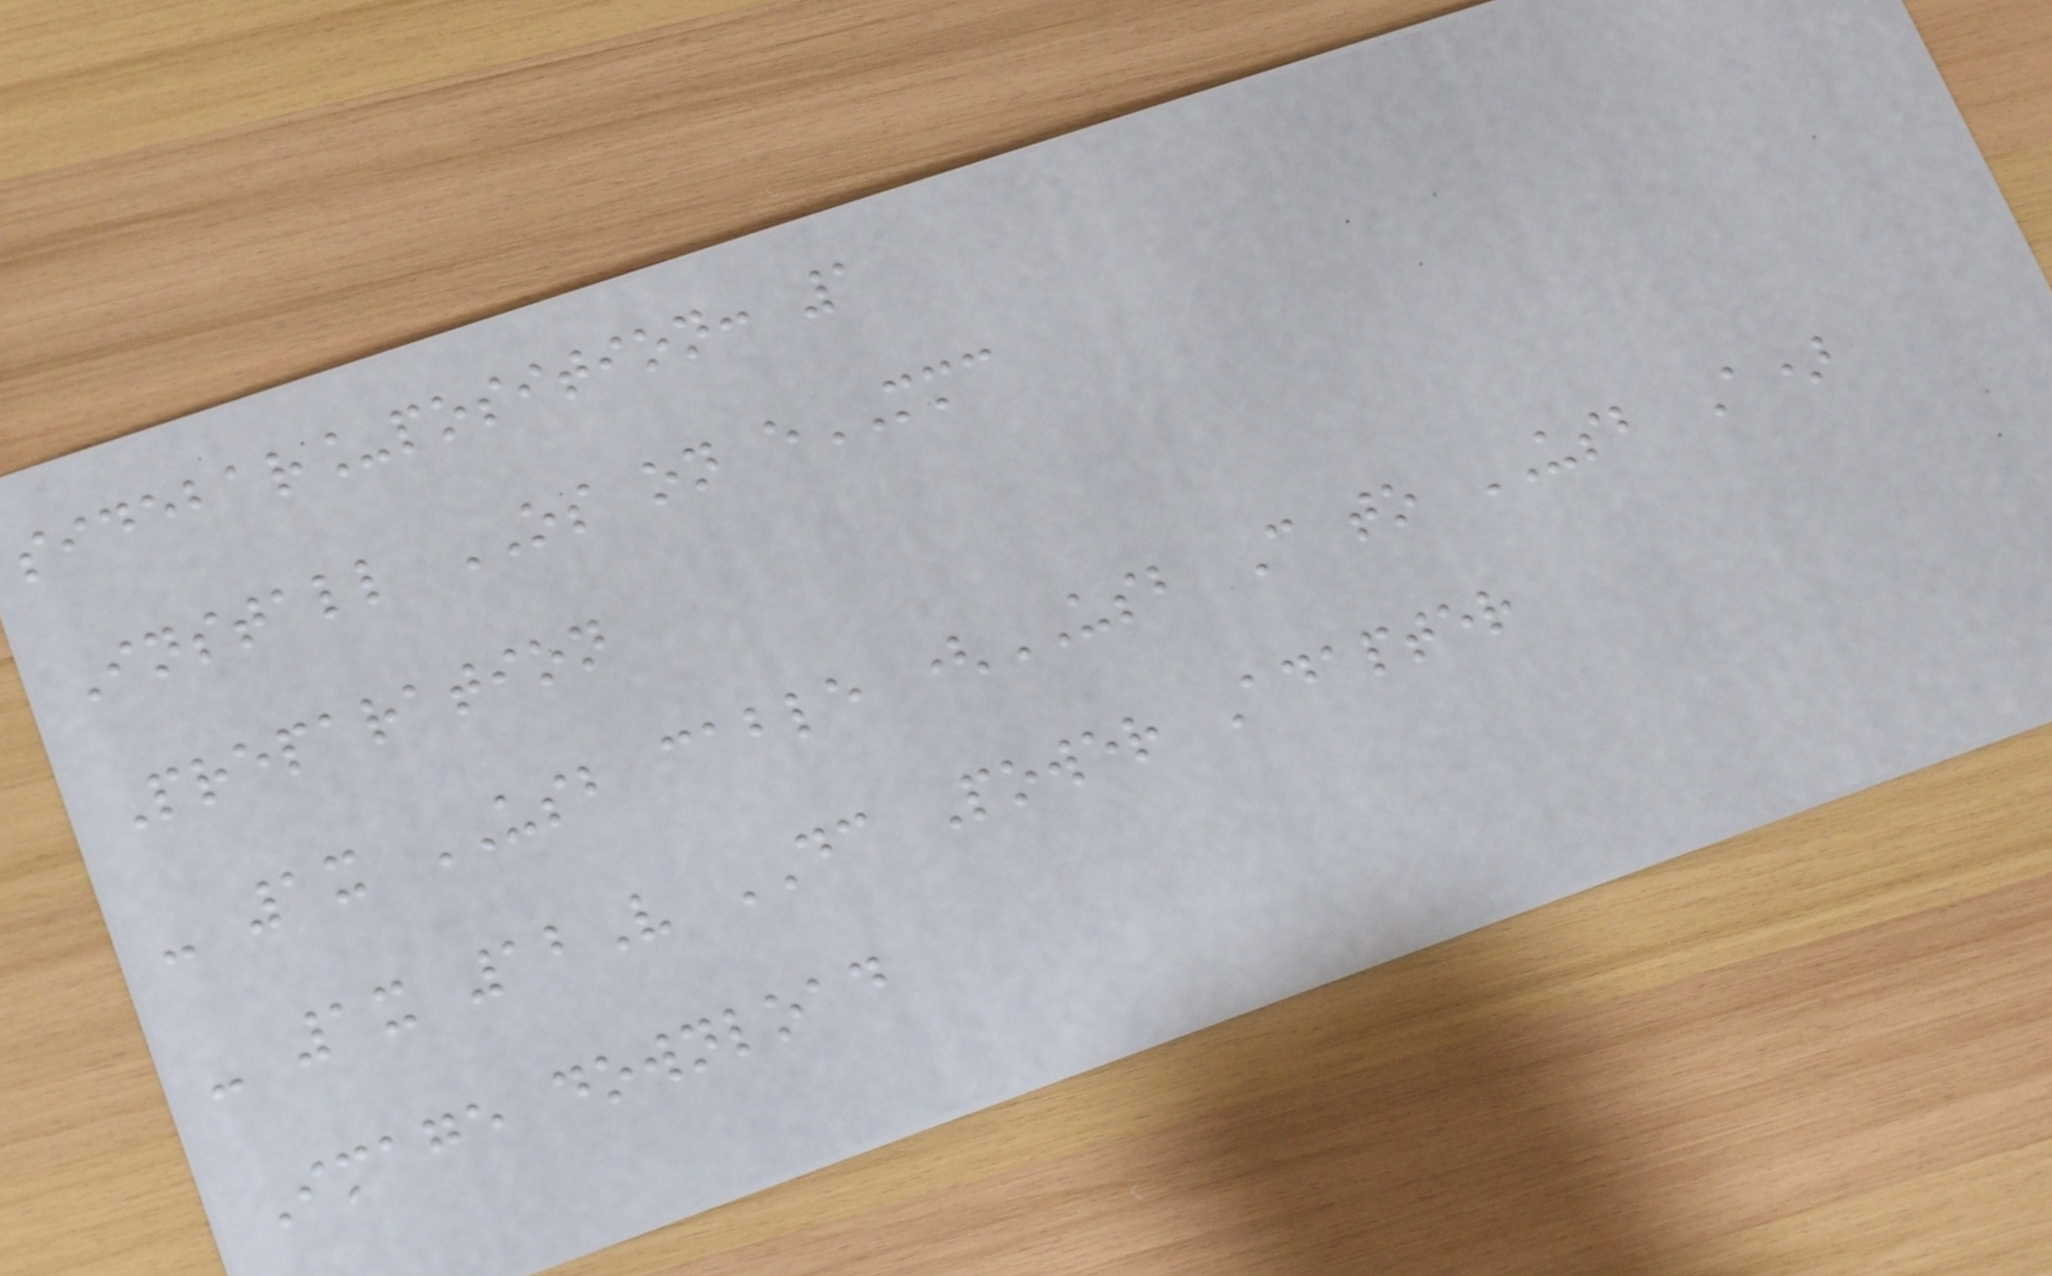sidebar_position: 1
Install OS on eMMC
Preparation
- 1x USB cable (USB C to USB A)
- 1x 12V DC Power Adapter
Image download
